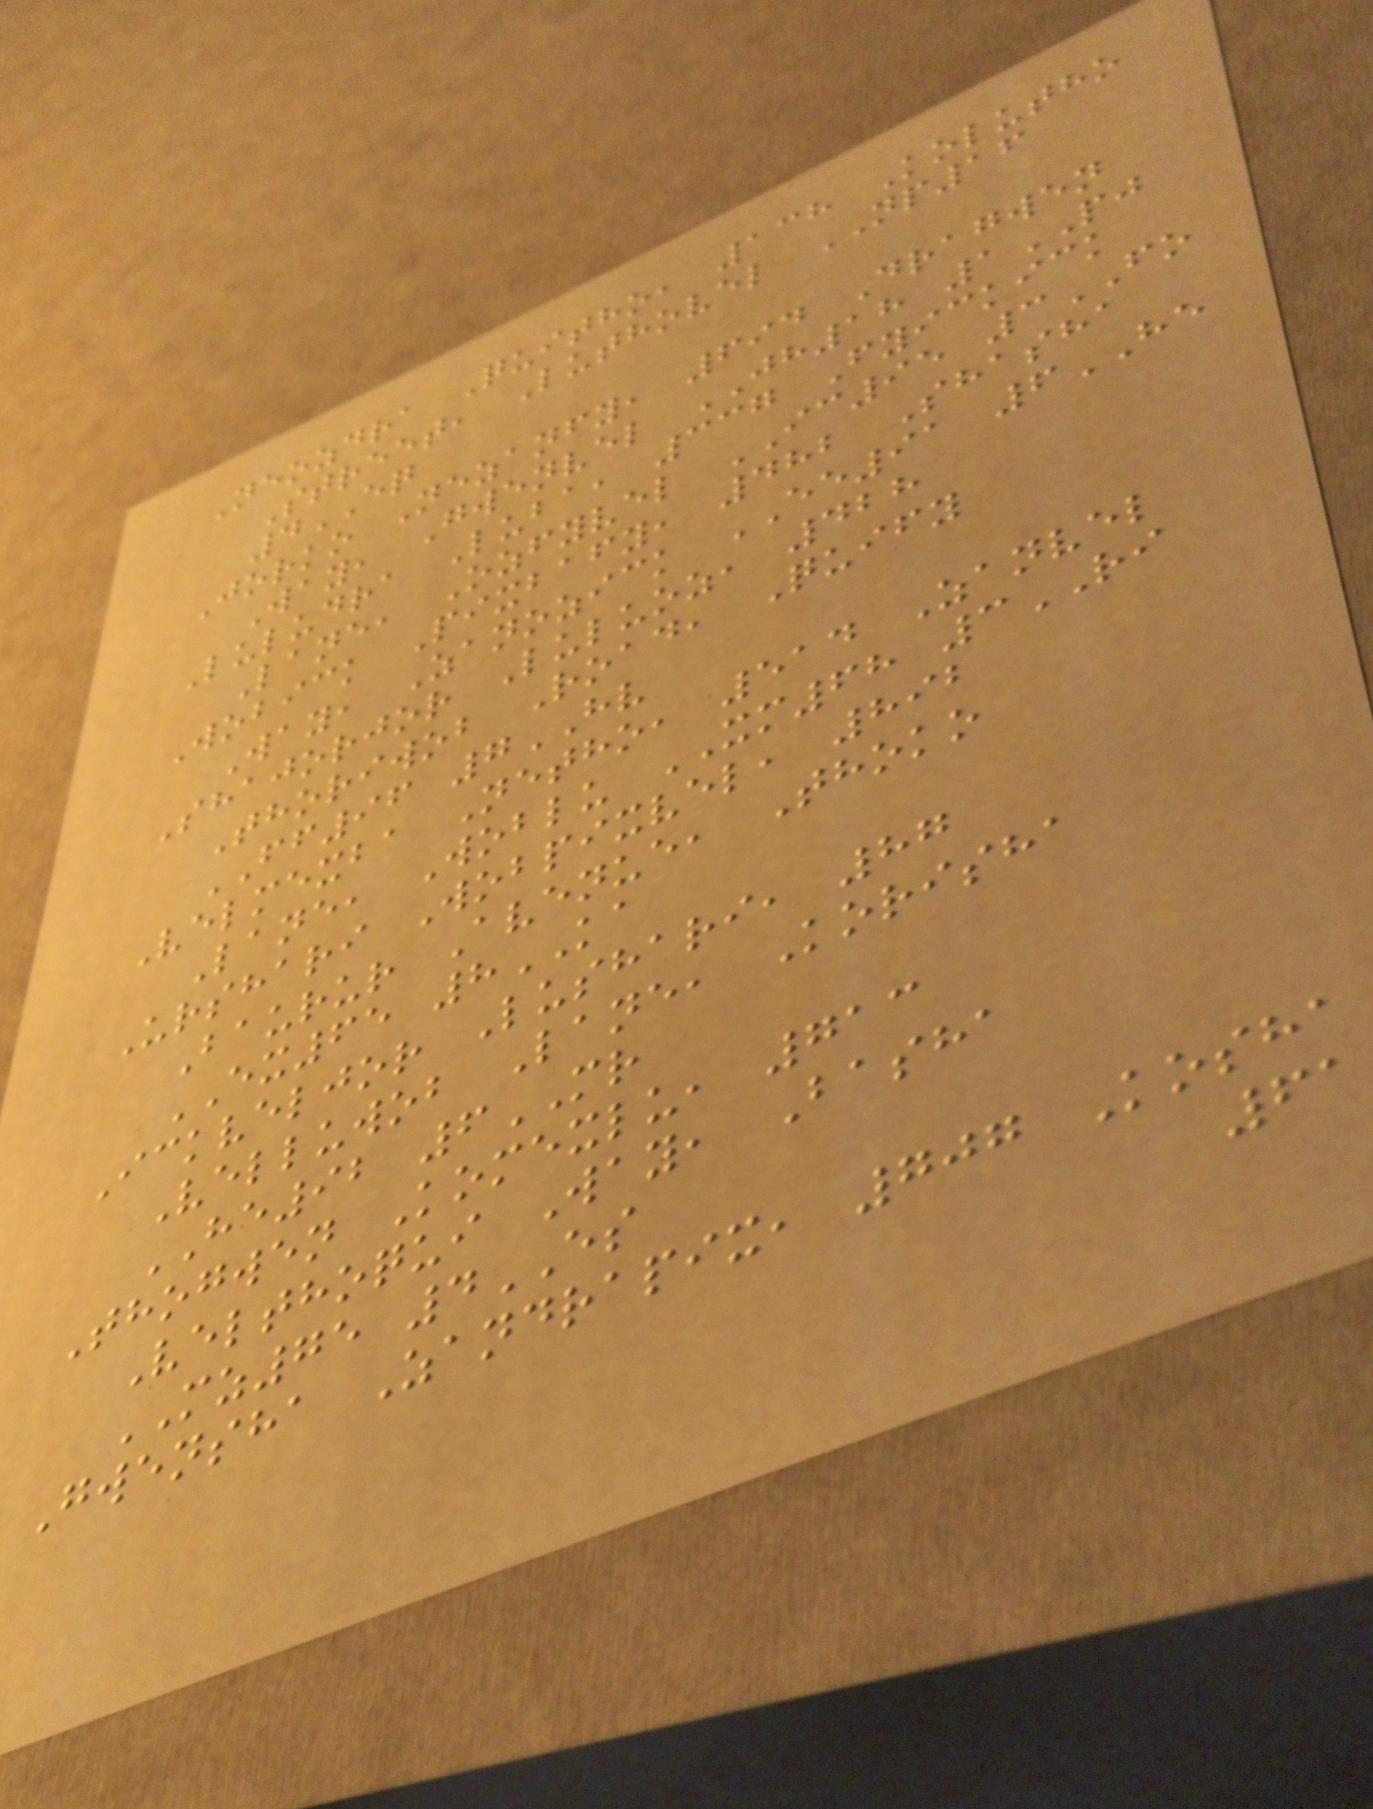Neozdra Quitho, 138 Kolutho
Street, Luthovel NP16
4EQ
Jorko Nezanfy, 694 Dragwen
Way, Gwenvel JH18 1PJ
Luludra Luba, 337 Fyickick
Lane, Ozfyvel IC95 3FO
Wobick Pixbafy, 482 Shasha
Way, Zanozick EE91 6HE
Shajorjor Luluoz, 428
Thoriwob Road, Quify
FF96 7HV
Velmexba Netho, 514 Zanvel
Lane, Woblu XM68 3RI
Urshari Wobpixvel, 892
Baurur Avenue, Thoko
EX65 8KA
Ickveljor Lushari, 87
Velluwob Lane, Korisha
HE92 6MR
Thogwen Komexlu, 713
Velthoqui Way, Basha
MZ75 4ES
Gwensha Zandrapix, 707 Kosha
61
